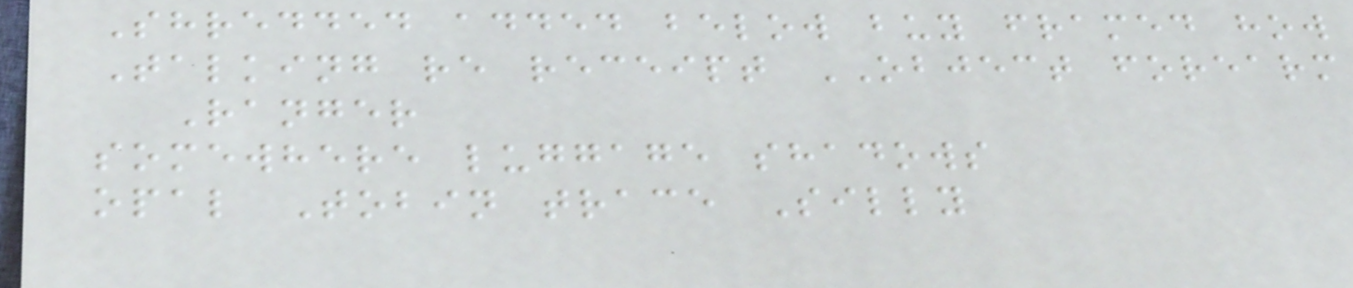Shredded added below buy framed how
Talking re receipt OBJECT forearm
Ranger
somewhere luggage shadows
opal Tobin trace Silly
